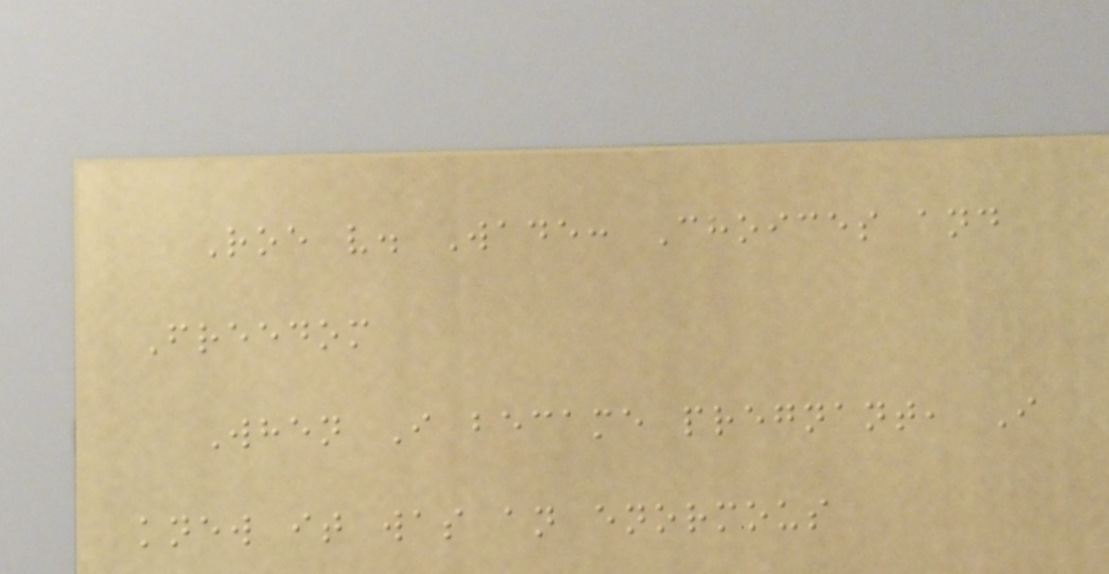Roe v. Wade: Choices and
Freedom
When I became pregnant, I
knew it was an enormous
